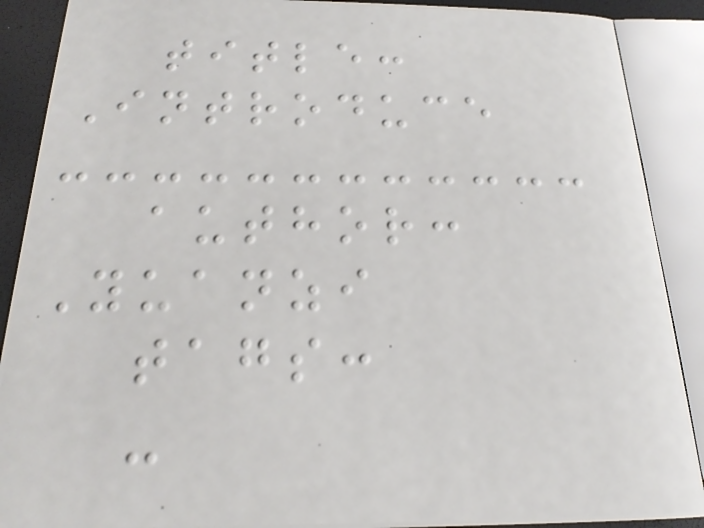title:
Introduce
author:
Yuanzi
tags:
-
